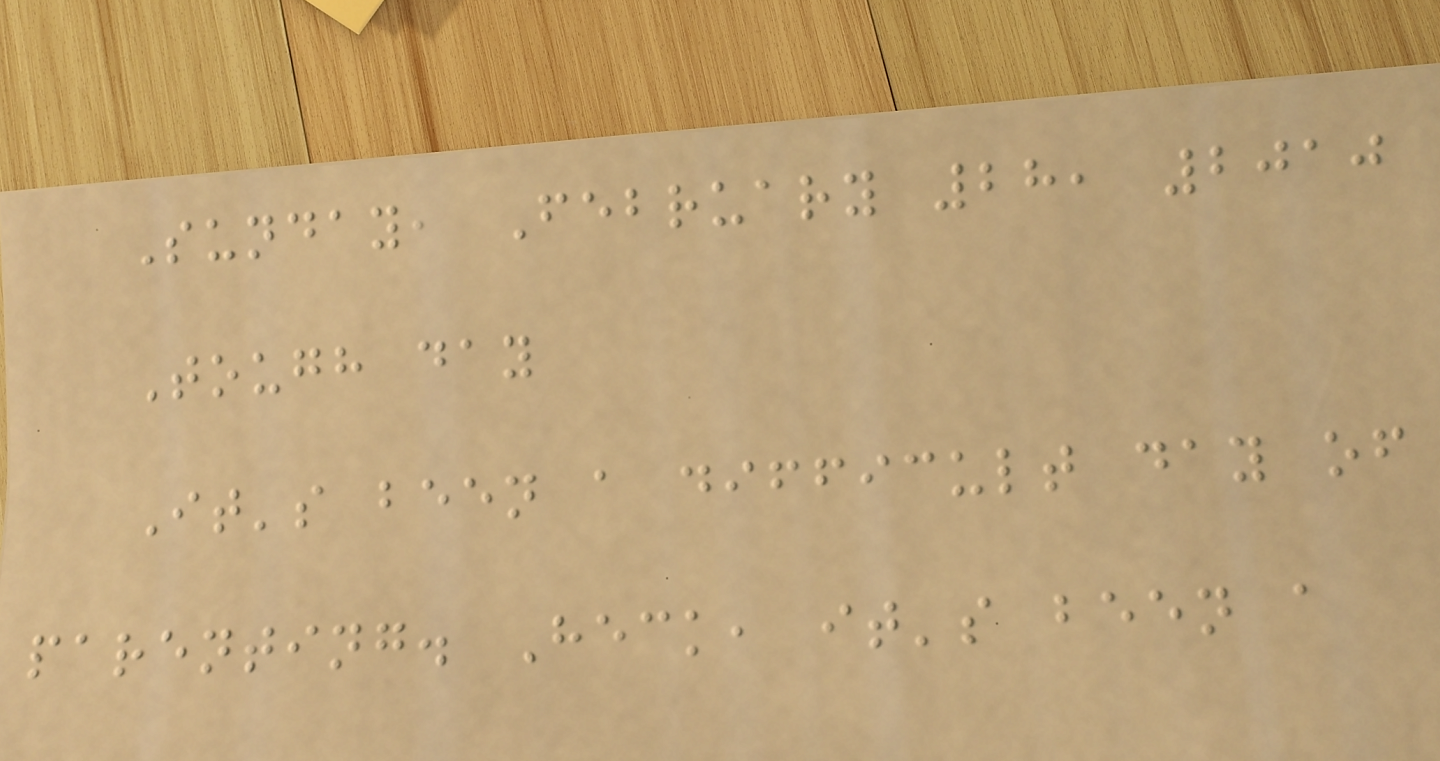Sunday, February 28, 2010
Tough day
It's been a difficult day of
parenting. Heck, it's been a
